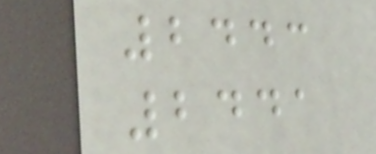2443
2441
